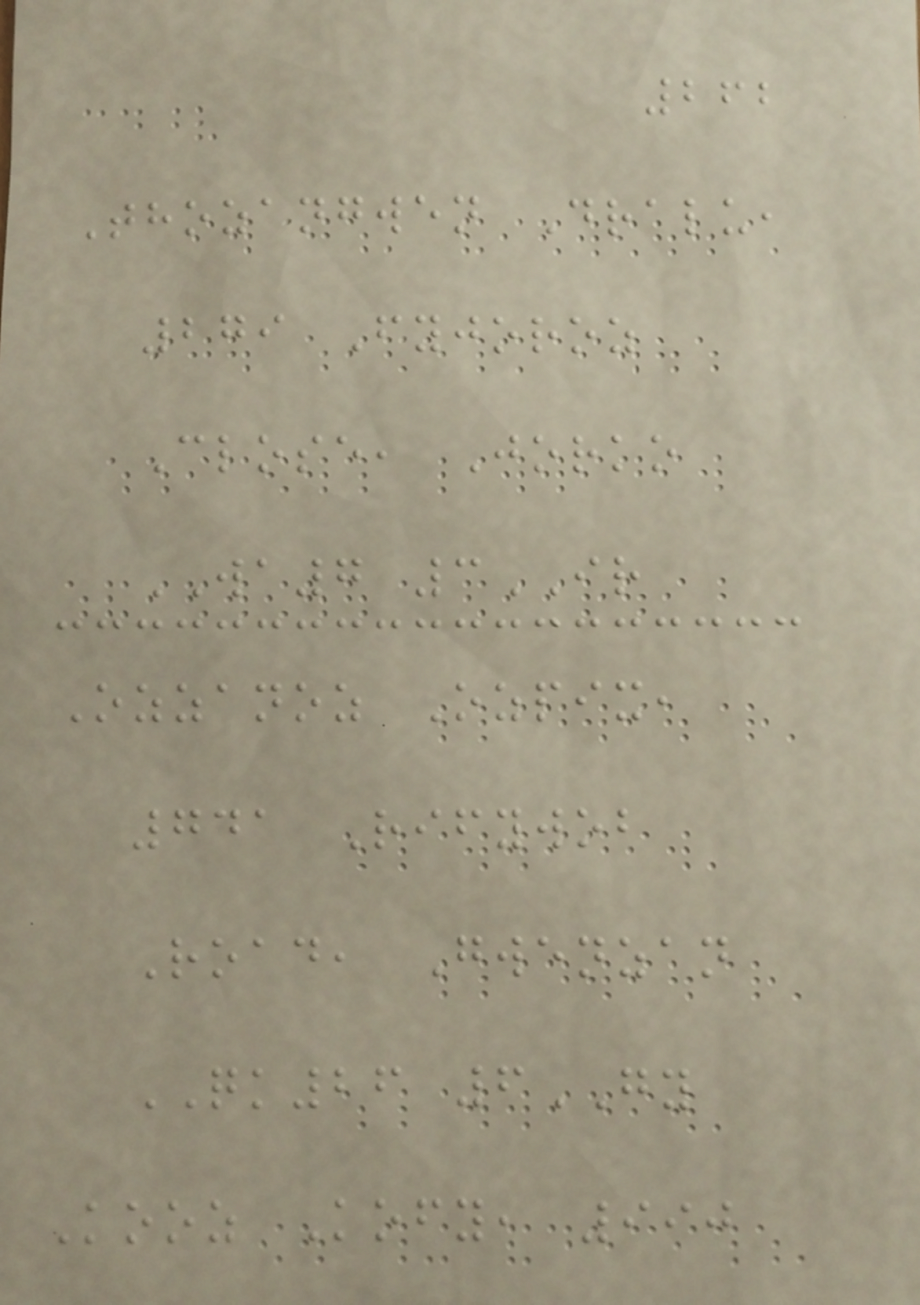262
Thozangwen Dralu,
279 Fyjoroz
Close, Jorko
WA7 3IR
Ozzanoz Ozpix,
741 Rifywob
Road, Gwenzan
QK26 6GY
Kooz Kofy, 990
